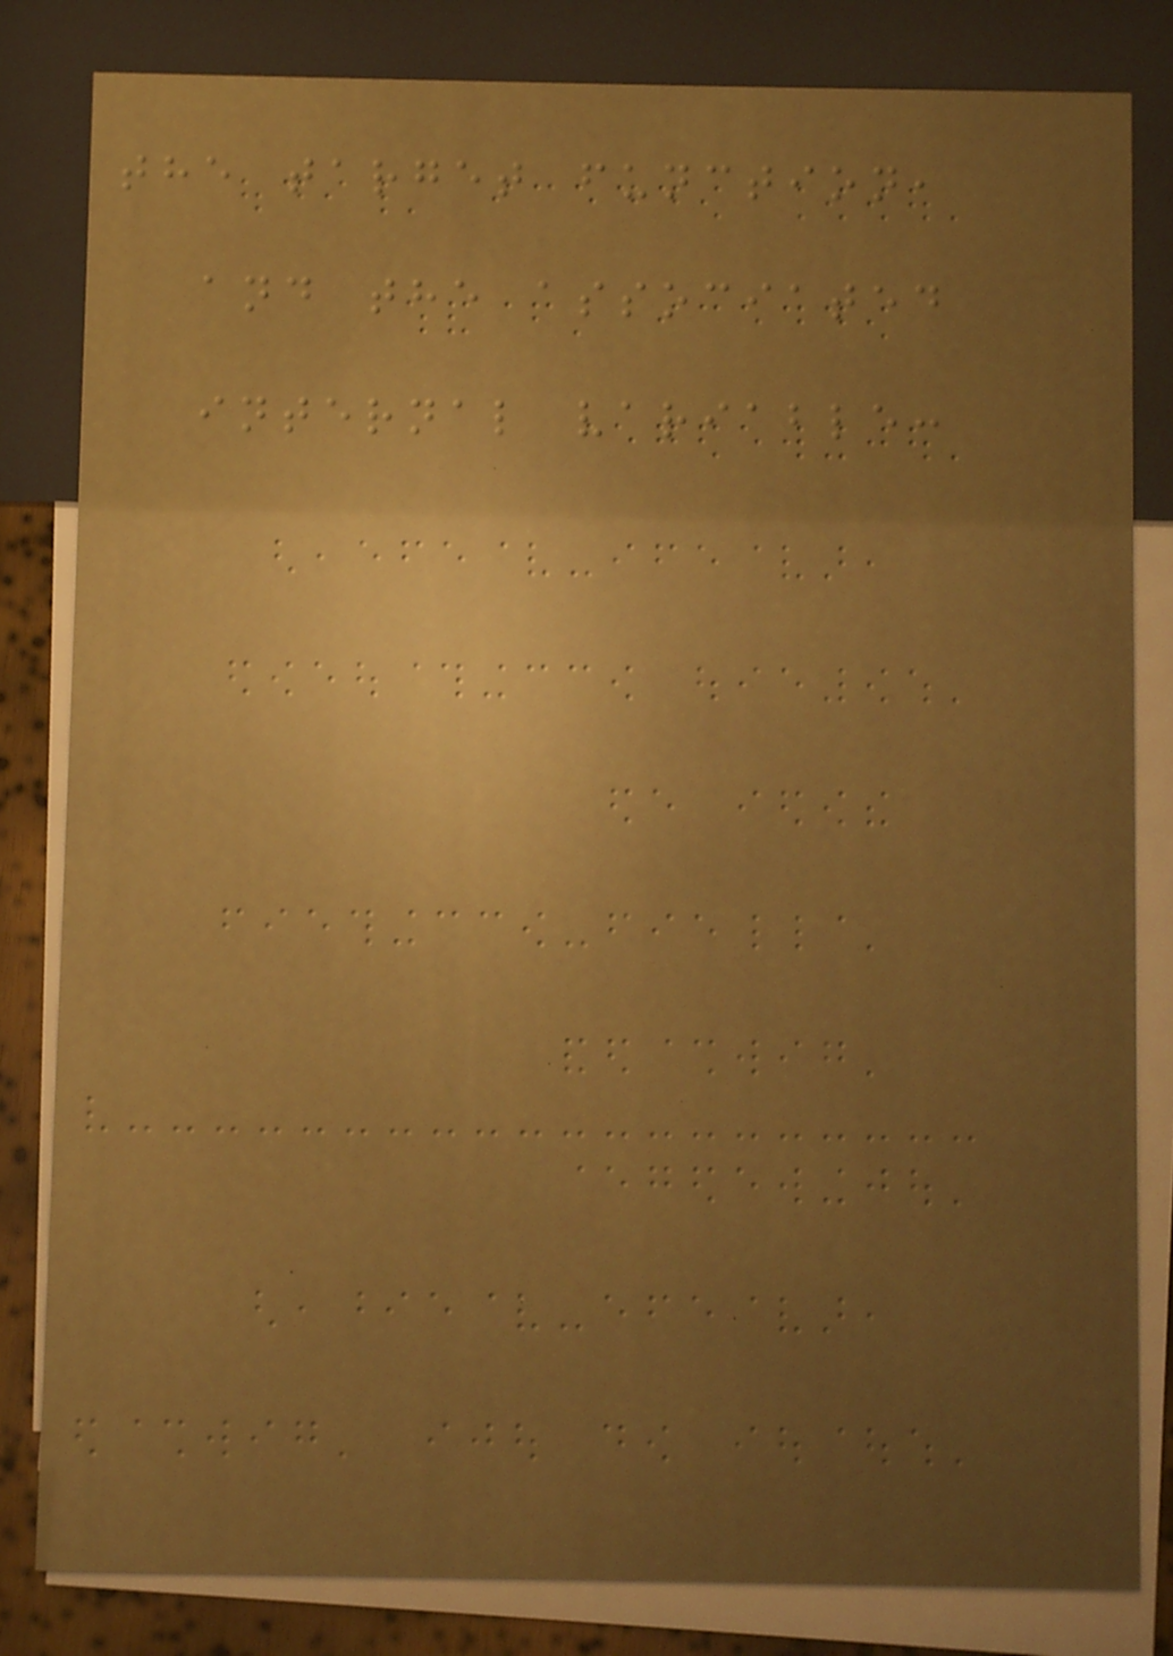the target function,
and the associated
internal variable:
